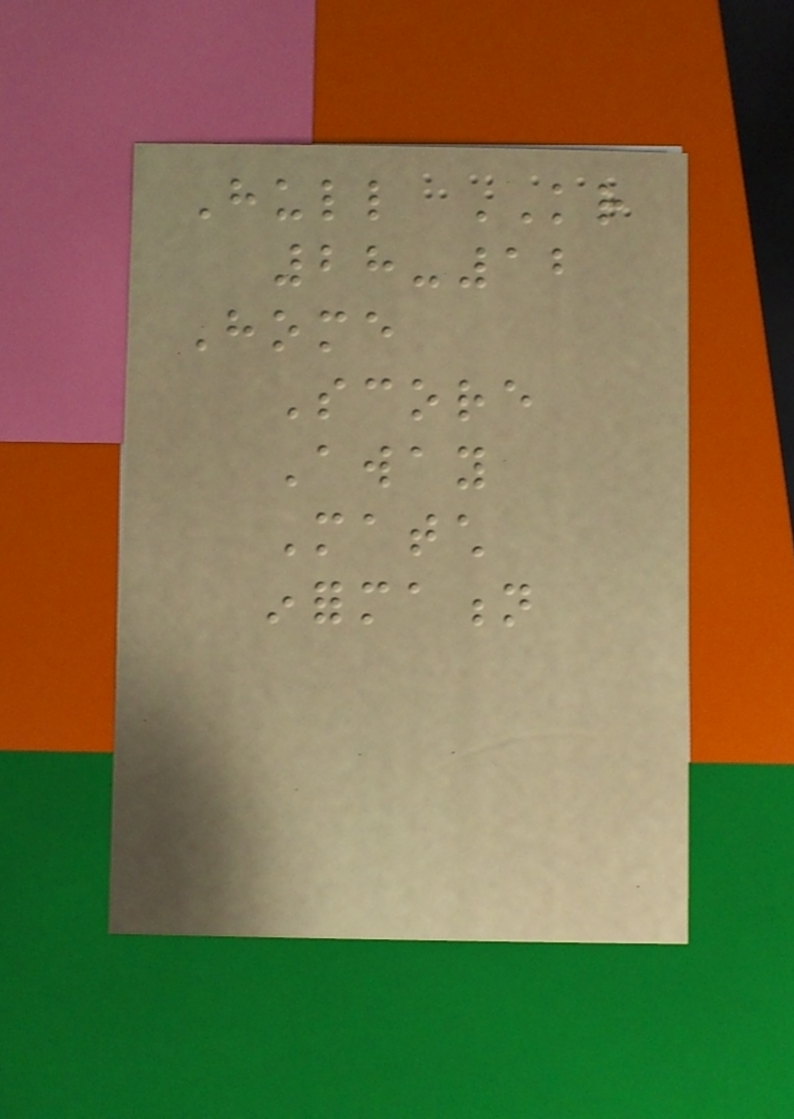Hull KR
28-12
Home
Score
Away
Match
information
